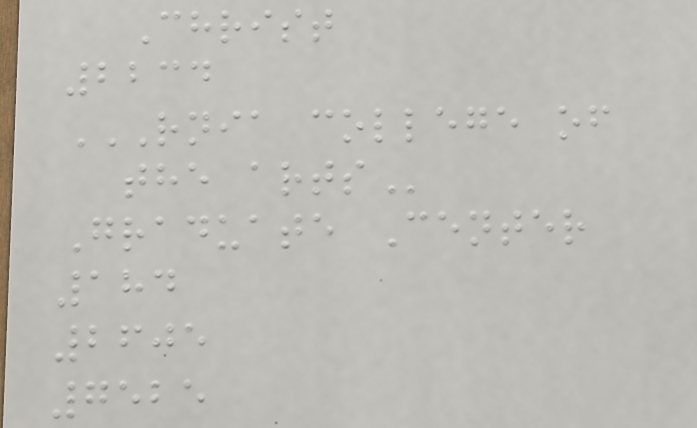Christ
2234
RNIA COLLEGE OF
THE ARTS
Graduate Center
184
2605
7525
